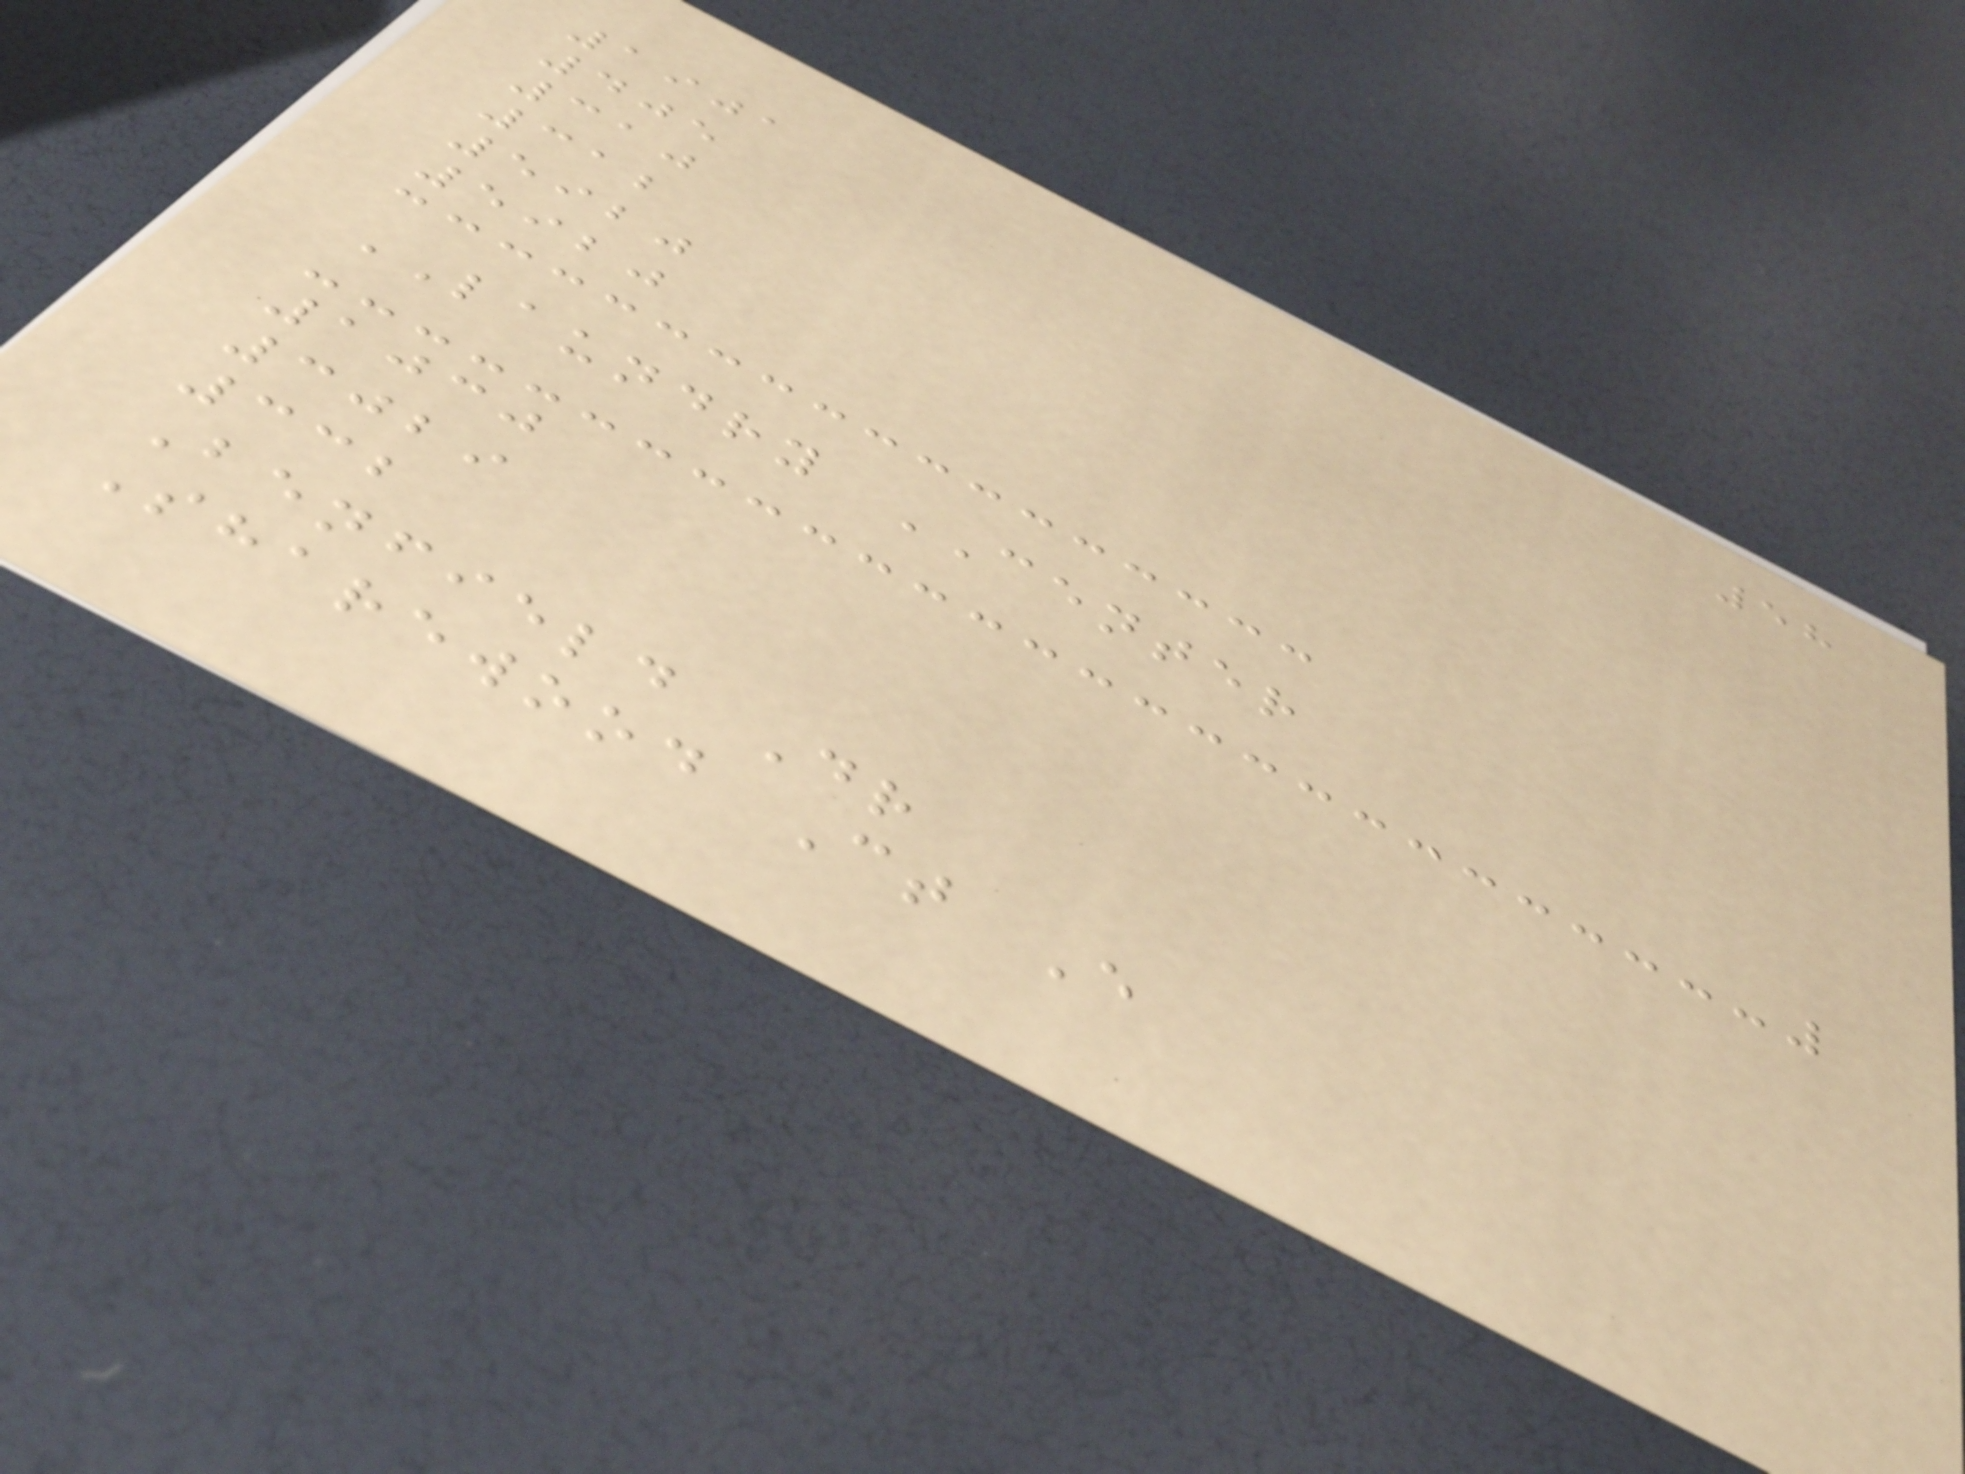58
1901
405
310
312
5920
5920
LAUNDRY CENTER
1030
3029
332
Benfield Dr
Sharewood Ct E
